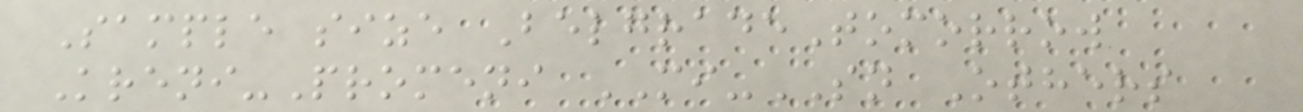Sample size BelgradeTomorrow
Kreni-Promeni MI-SN Others
